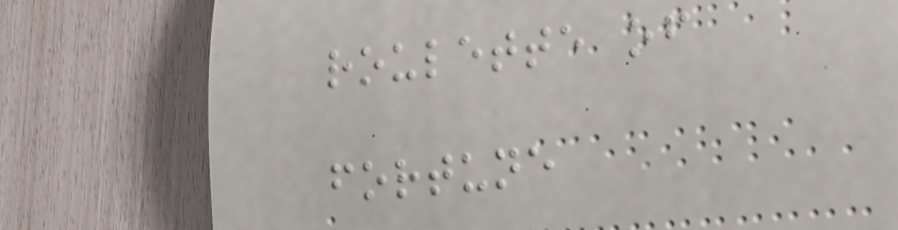roulette of
fortune
